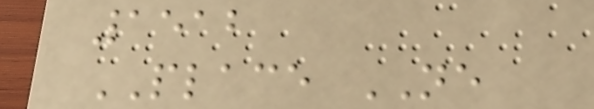1512
PLACE NE
